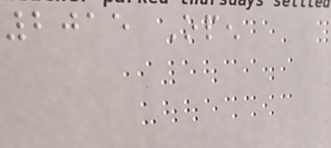2015 Open
